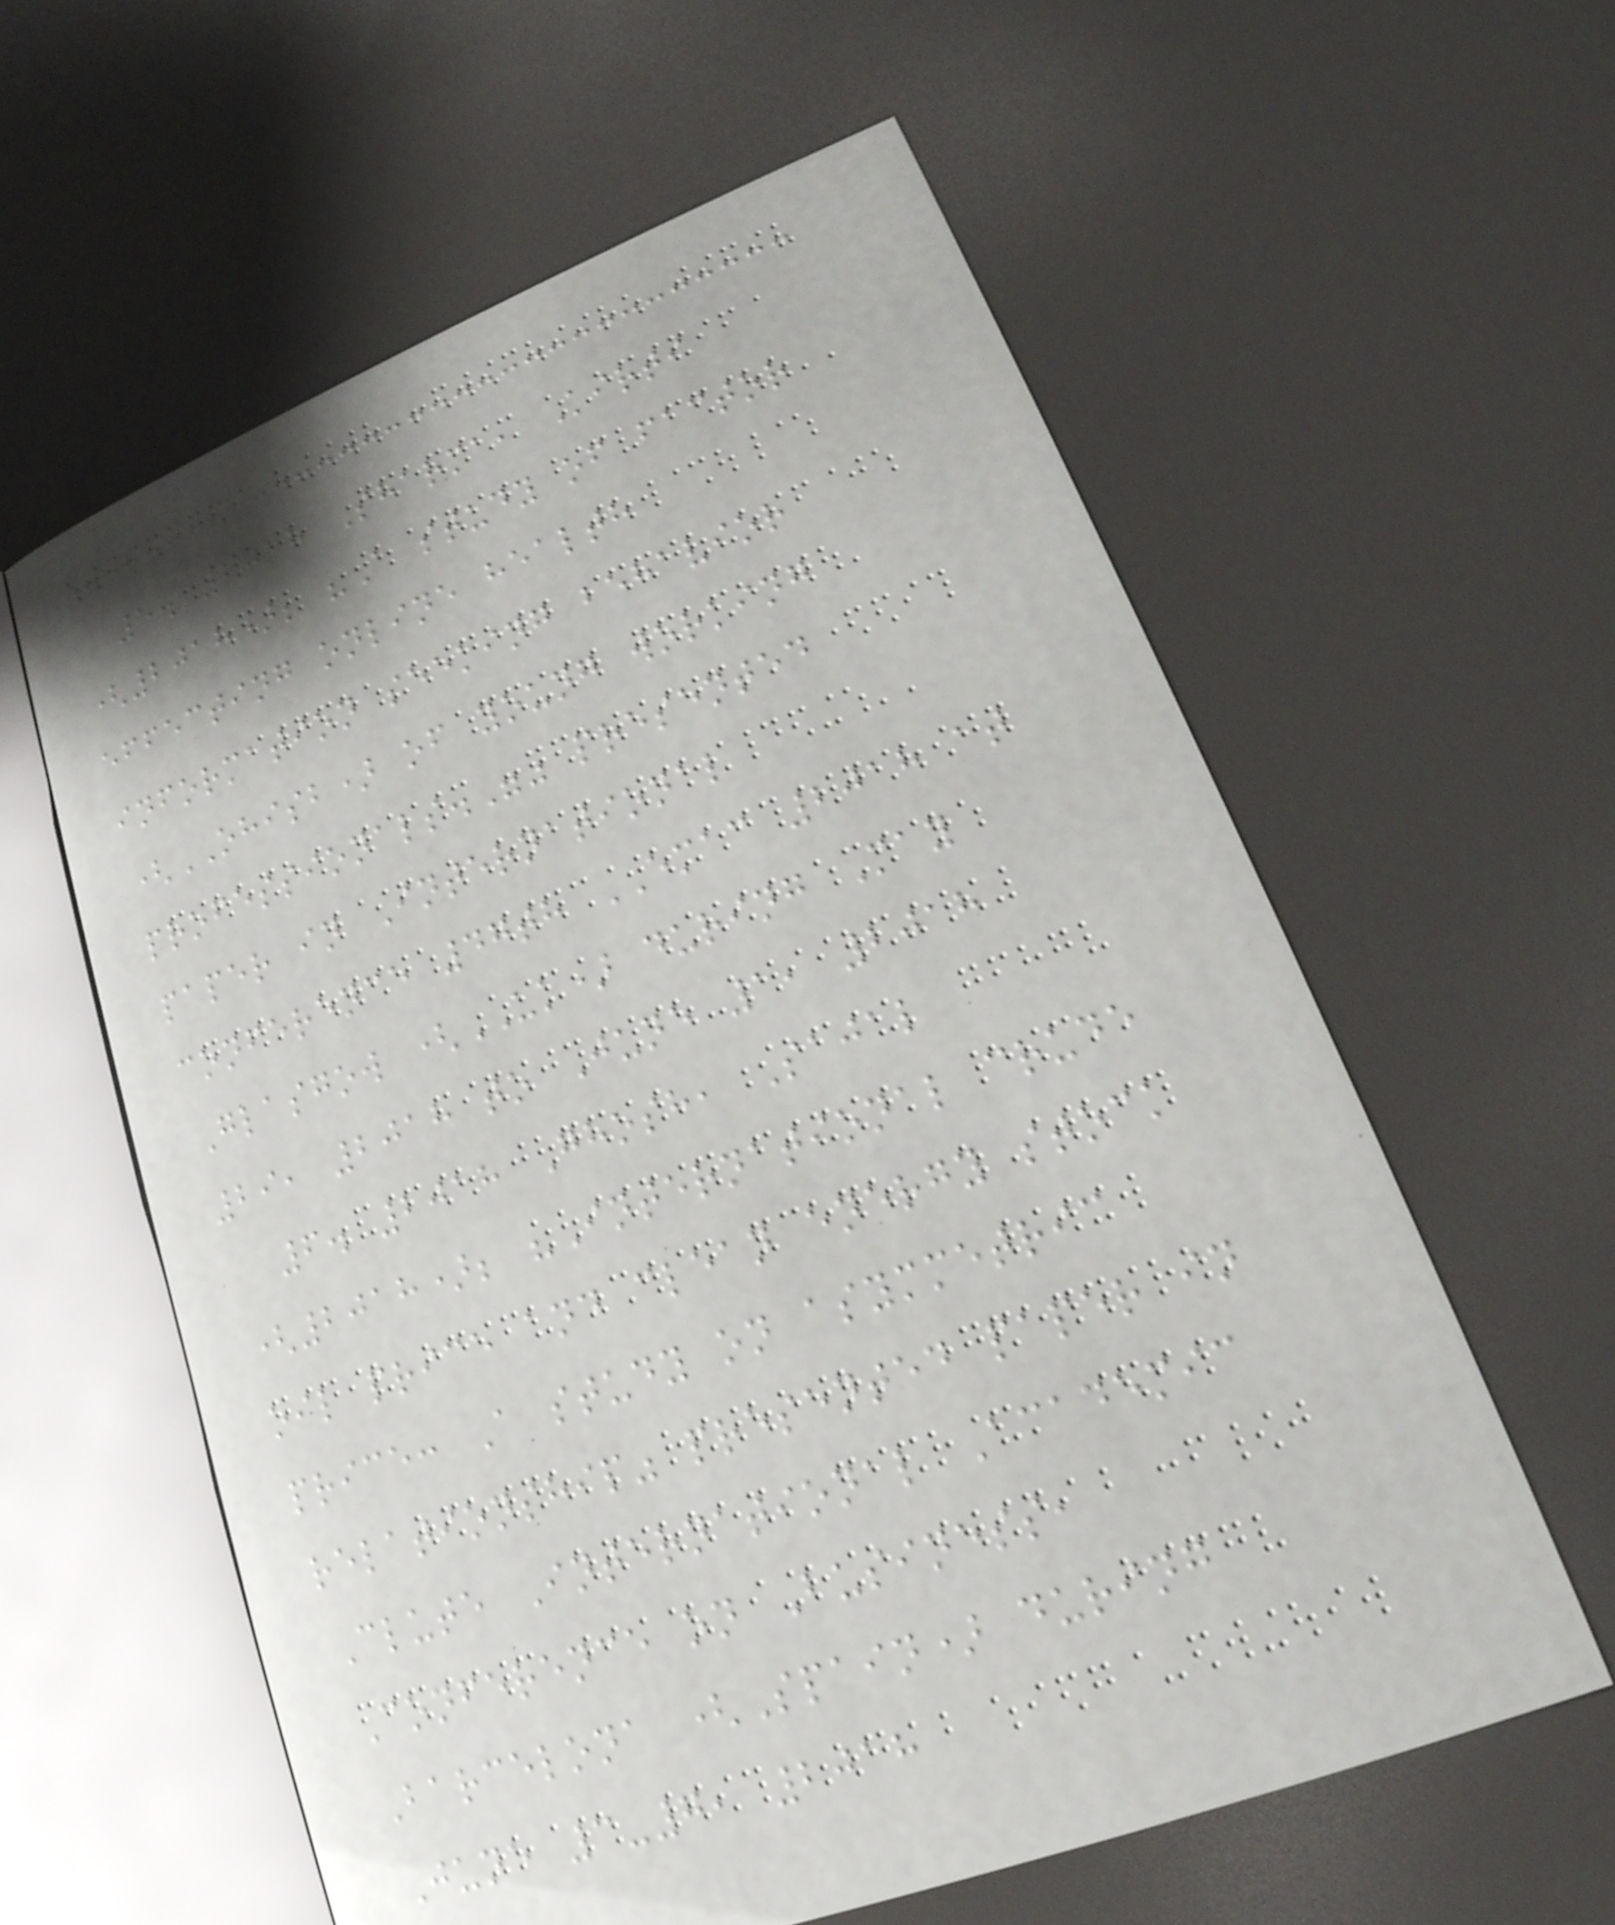5. 2018 Sharma, Kirti
(2018); "A study of factor
effecting online health
information seeking behavior
(OHISB) of young working
professionals."" presented
paper in International
conference 47th EMAC 2018 at
Glasgow (UK) during May
29, 2018 to June 1, 2018
6. 2018 Ghosh, Sajal
(2018); "International crude
oil price and clean energy stock
price: A study on asymmetric
relationship" presented paper in
Clute International Academic
Conference on Business,
Barcelona (Spain) during
June 3-7, 2018
